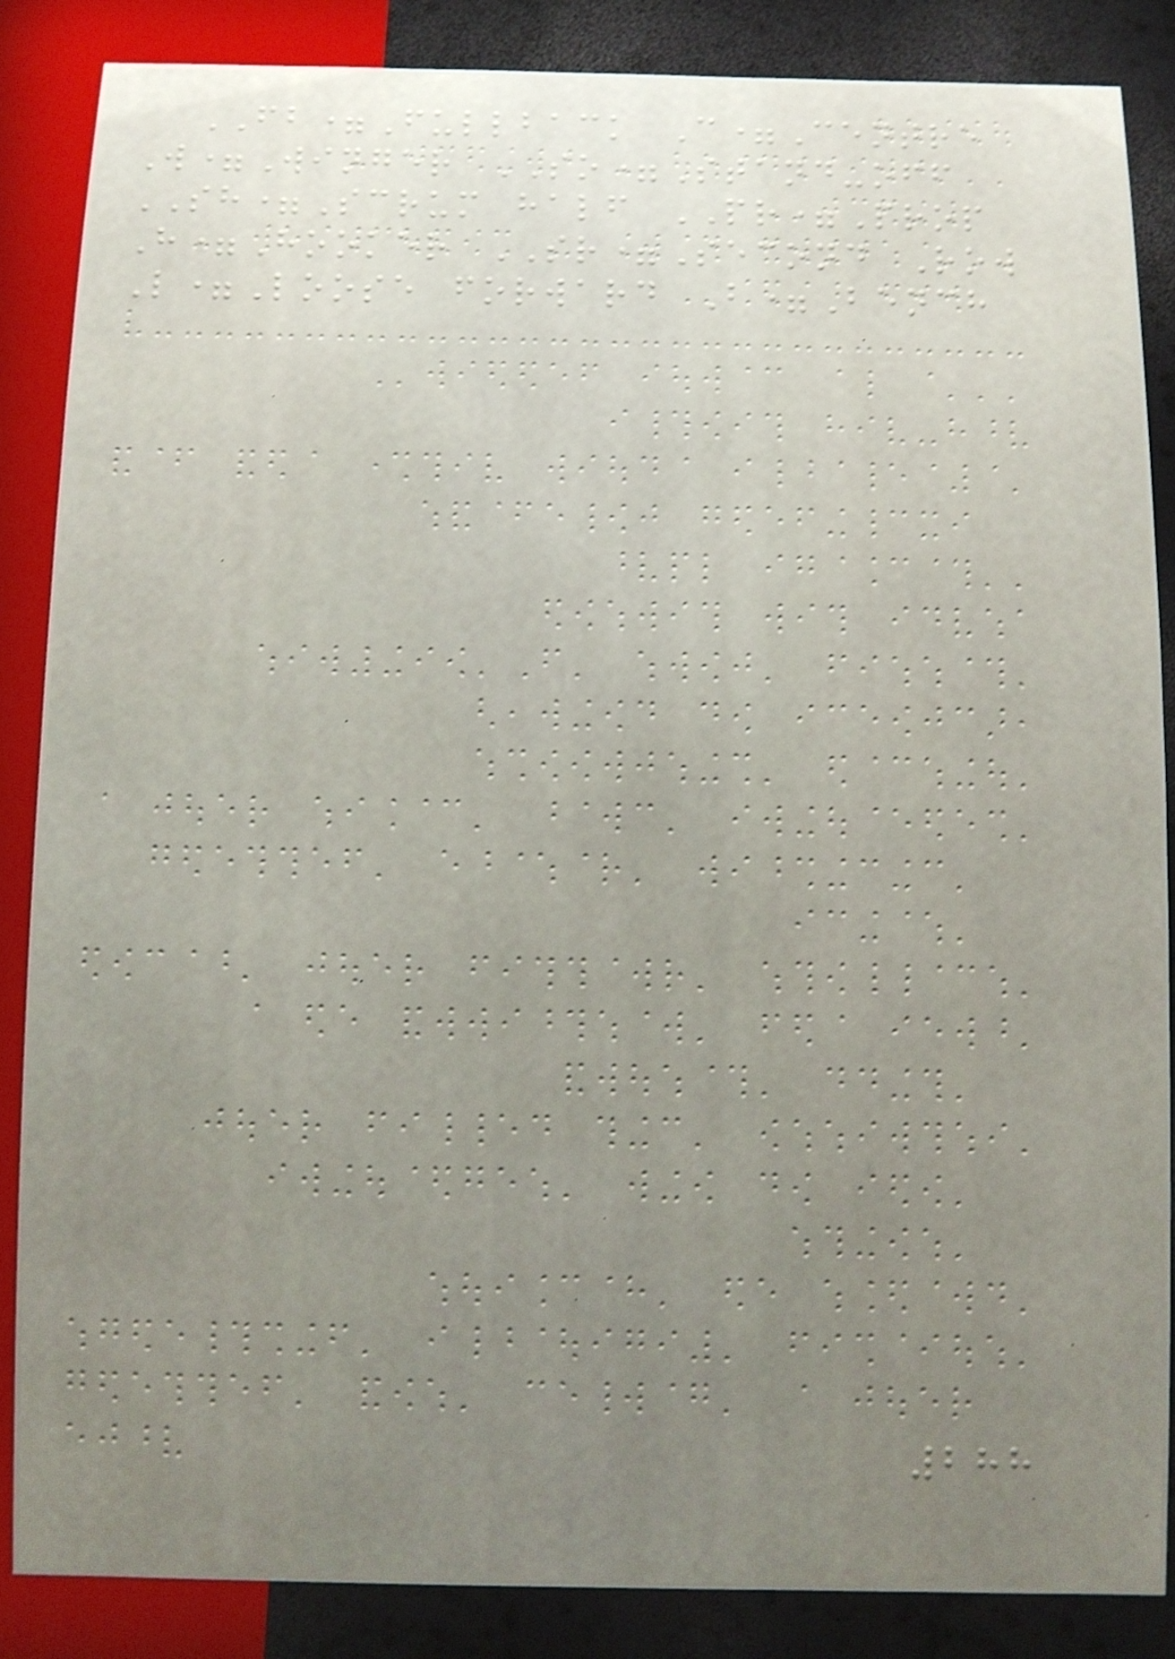FB=Fullback C=Centre
W=Winger SO=Stand-off
SH=Scrum half PR=Prop
H=Hooker SR=Second Row
L=Loose forward B=Bench
288
